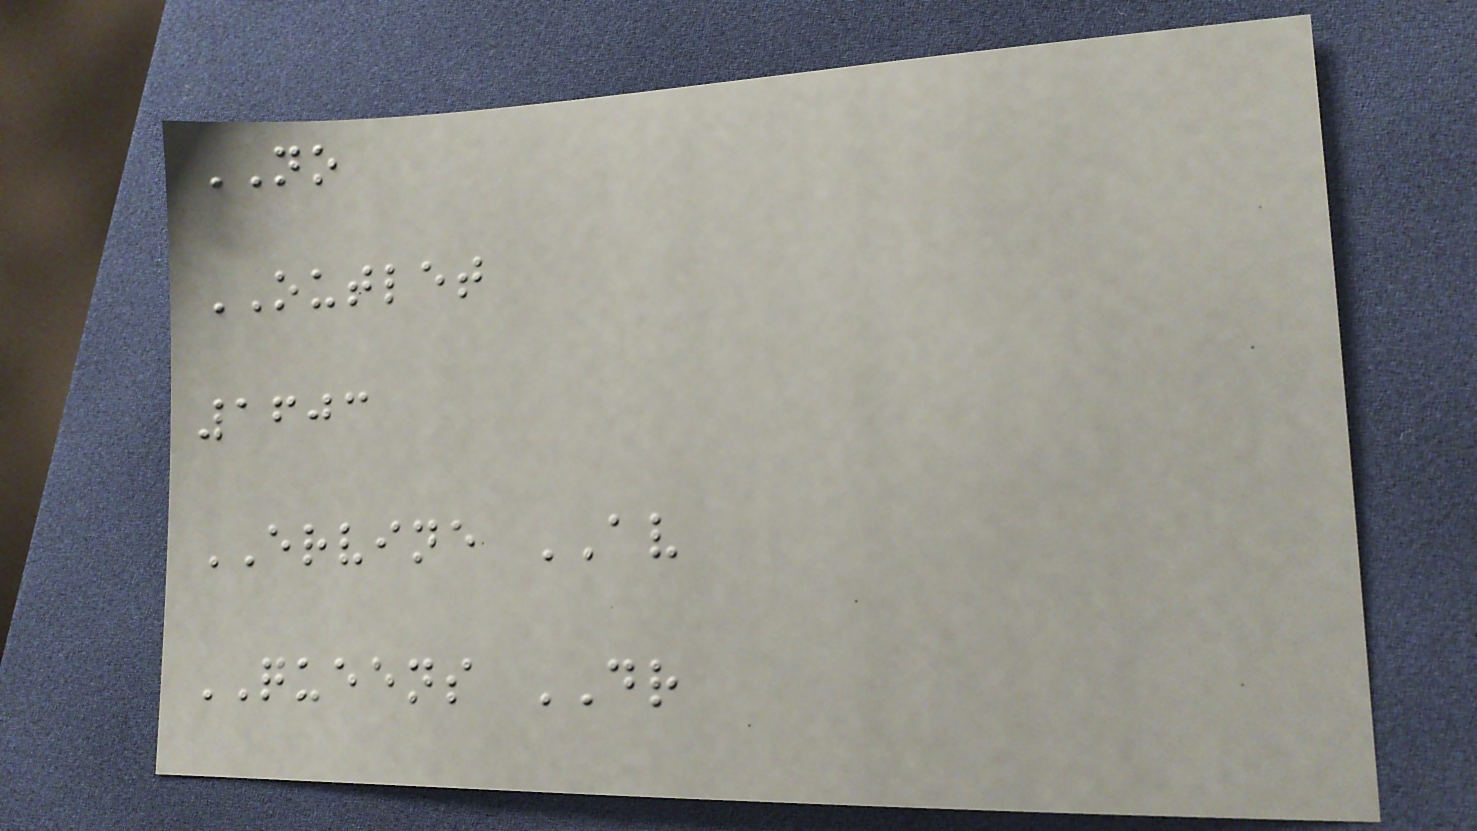NO
OUTLET
1603
ERVINE AV
QUEENS DR
